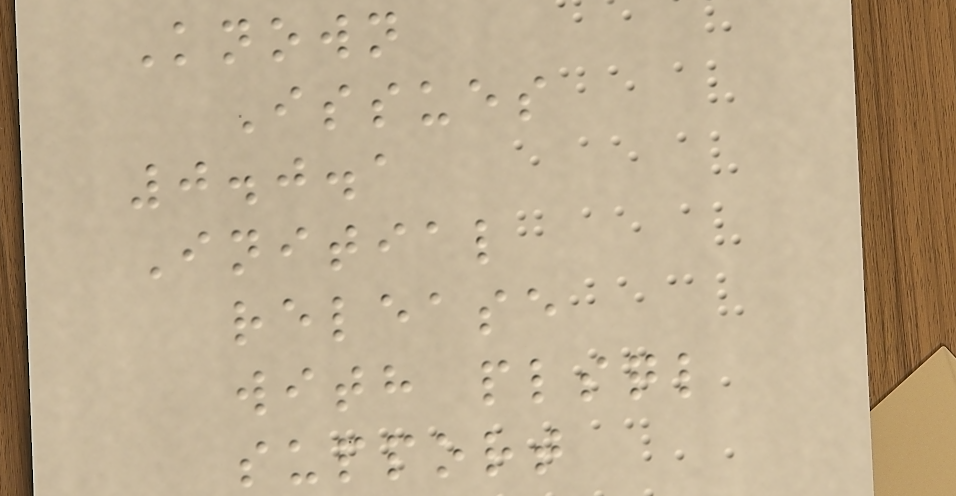Known
Issues
0.0.1
Initial
release
with plsql
support
